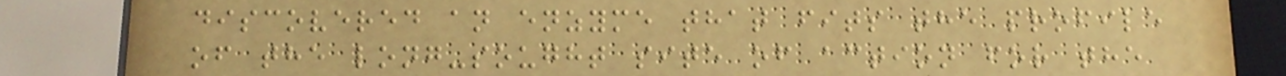discovered an enzyme that fits the profile
of the long-sought site of action for the
